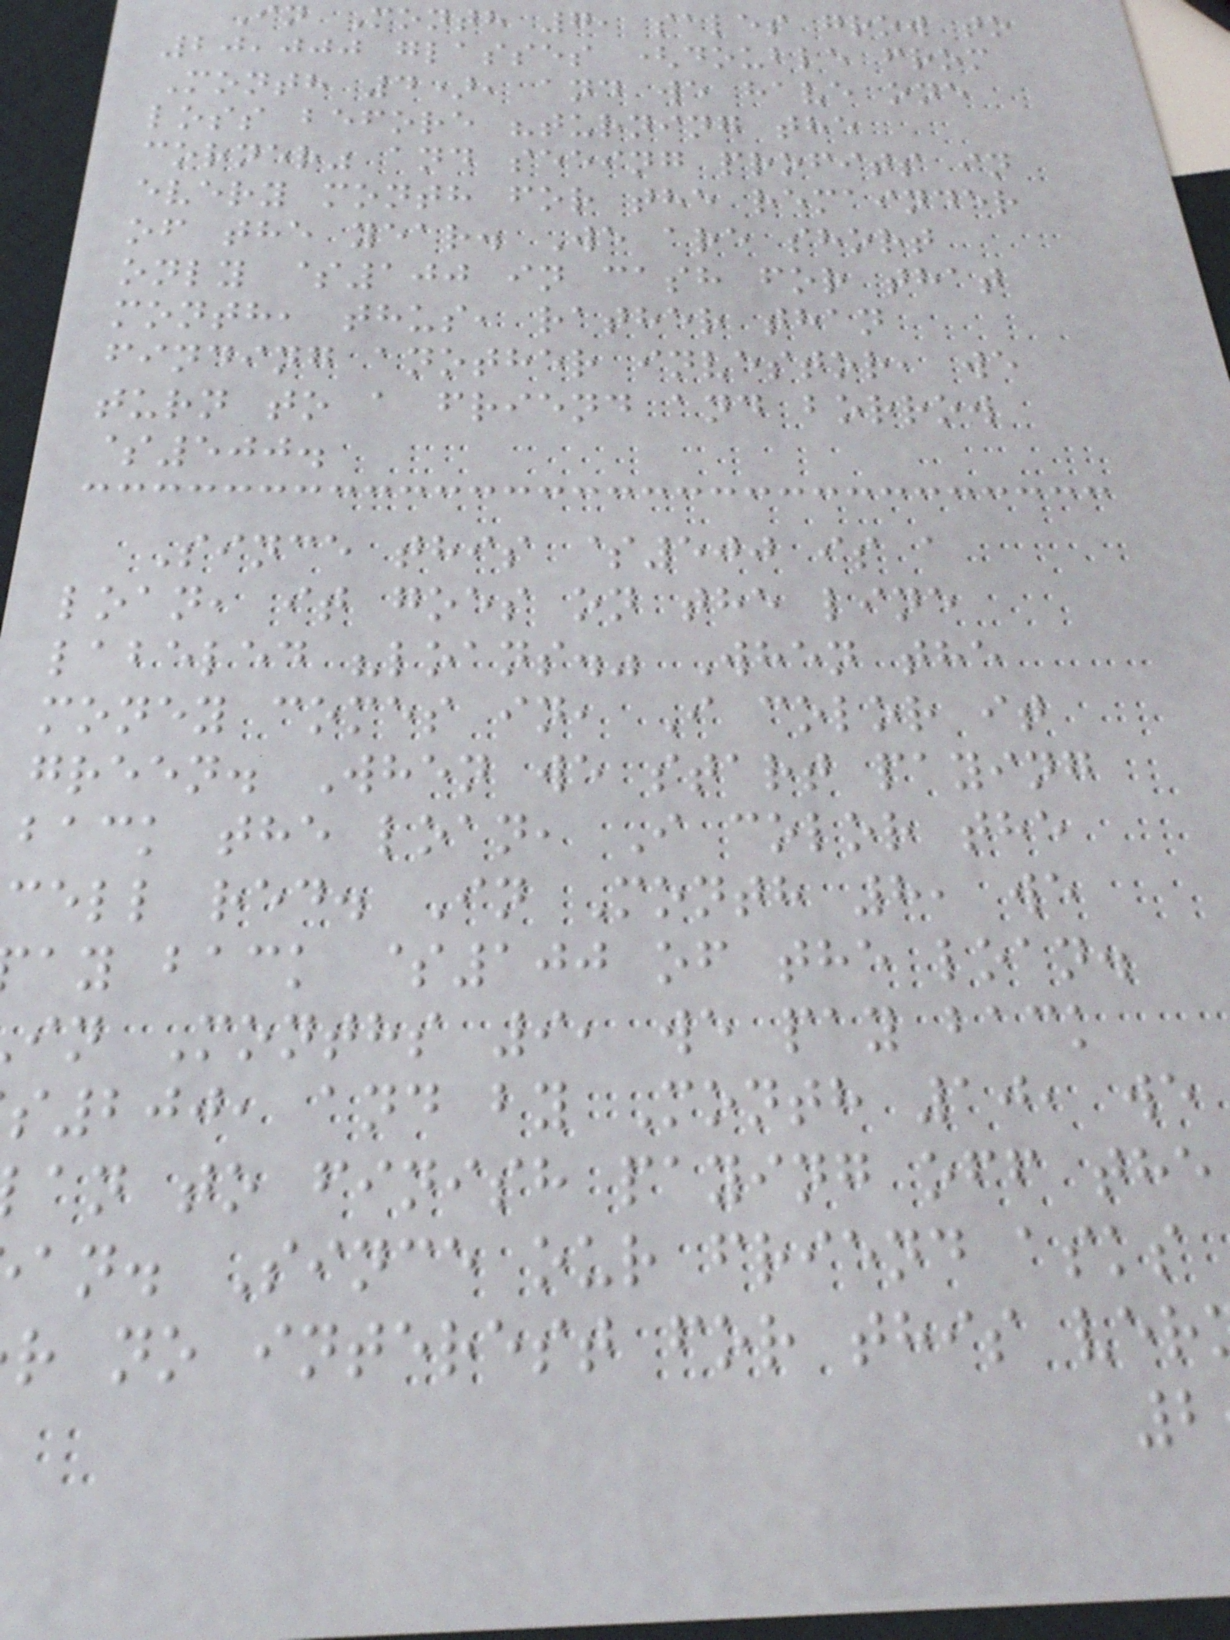In Month 7, sales grow to
20,000 glasses (double from
Month 4), and we have one
loss before "turning the
corner" and seeing profits in
every month for the remainder
of the year. We are short
only $100 in cash for that
month, thus, rather than
finding another investor, we
turn to a friend and borrow
$500.
Since this $500 is a
loan, it goes on the line
labeled "loans." When the
money comes in, I color it
green. When we start paying
back the loan, I color the
cell red. In Month 8, we
ay back $100 of the loan.
in Months 9, we pay back
200, and by Month 10, we
an to finish paying off the
an. Since our friend asks
r no interest for this ver
